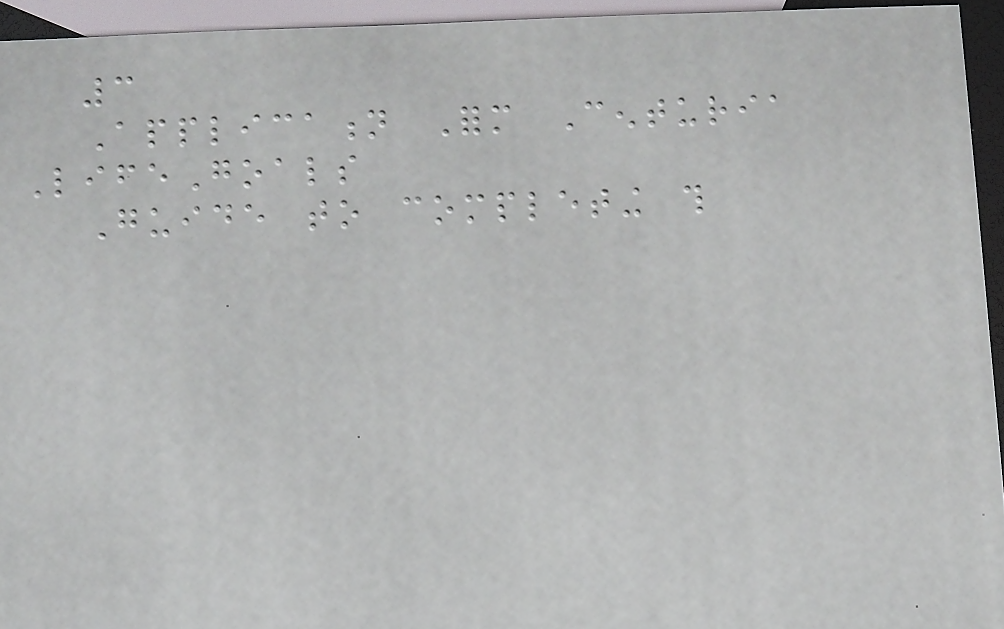3
Application Form Centuria
LifeGoals
Guide to completing this
